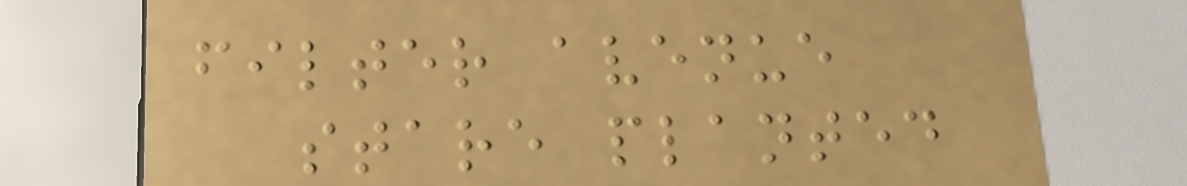filter avenue
stare planted
